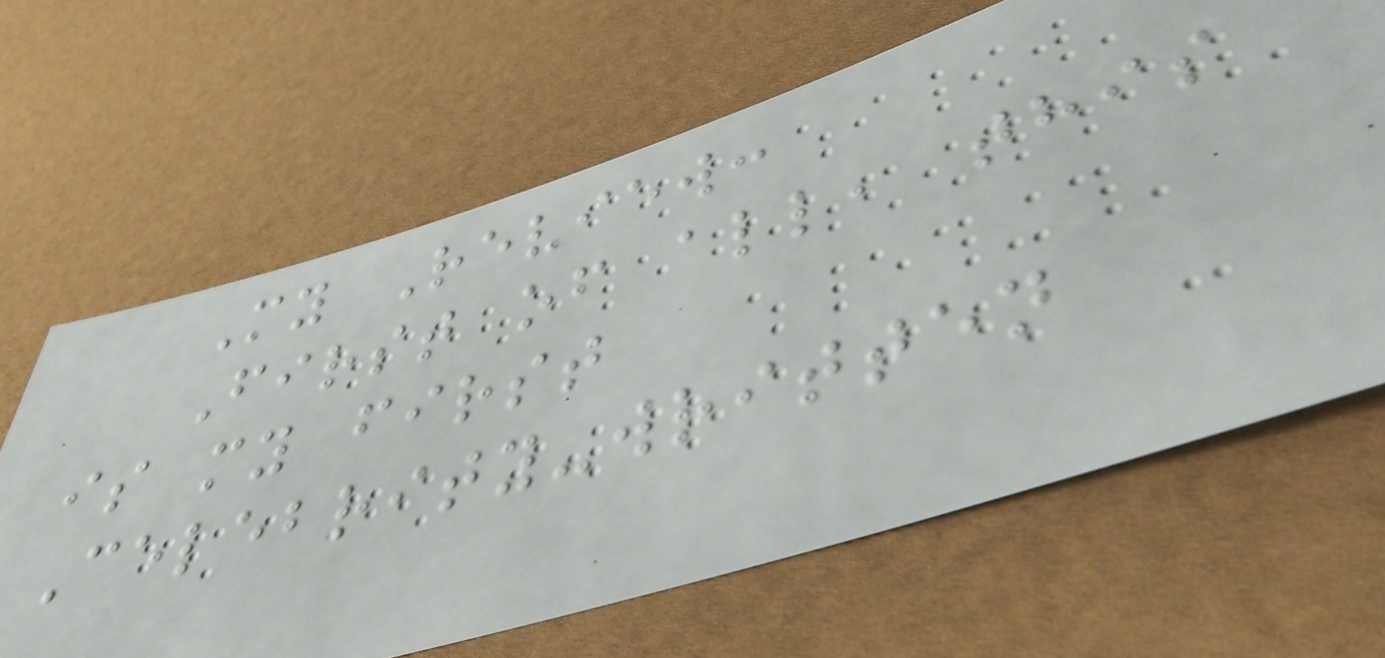My Review:
First of all, this
is my first
Celebrity-written
